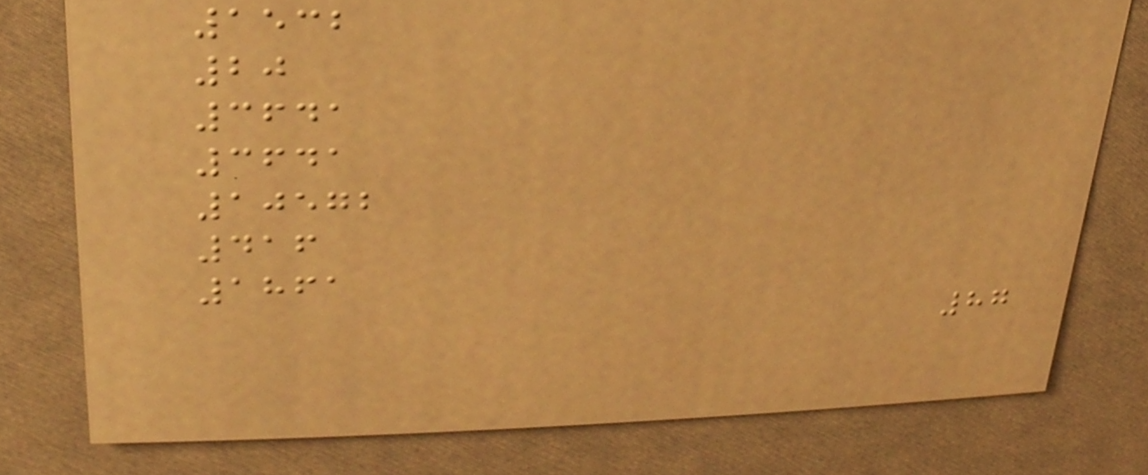1532
20
3641
3641
10572
416
1861
87
